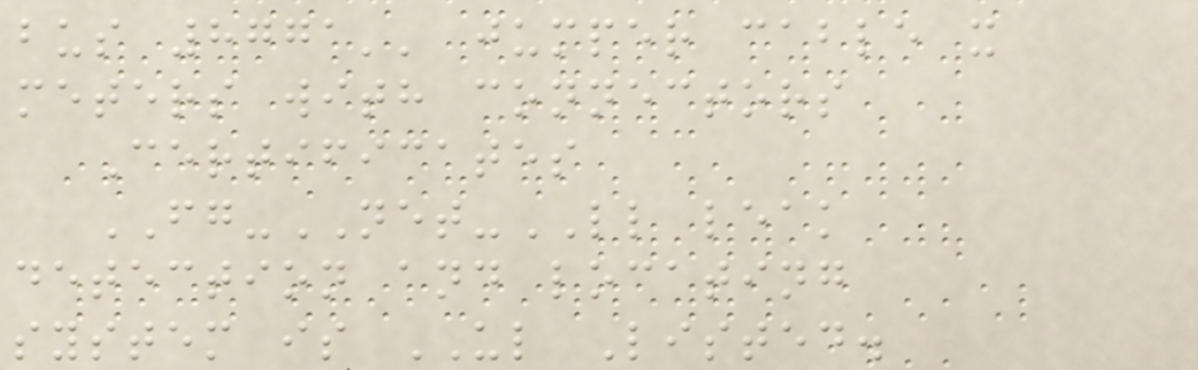bus 8771'' jumper cable x
meters with connectors
Certificates
FG-NET-LL leak
detection and locating
system is UL Listed.
